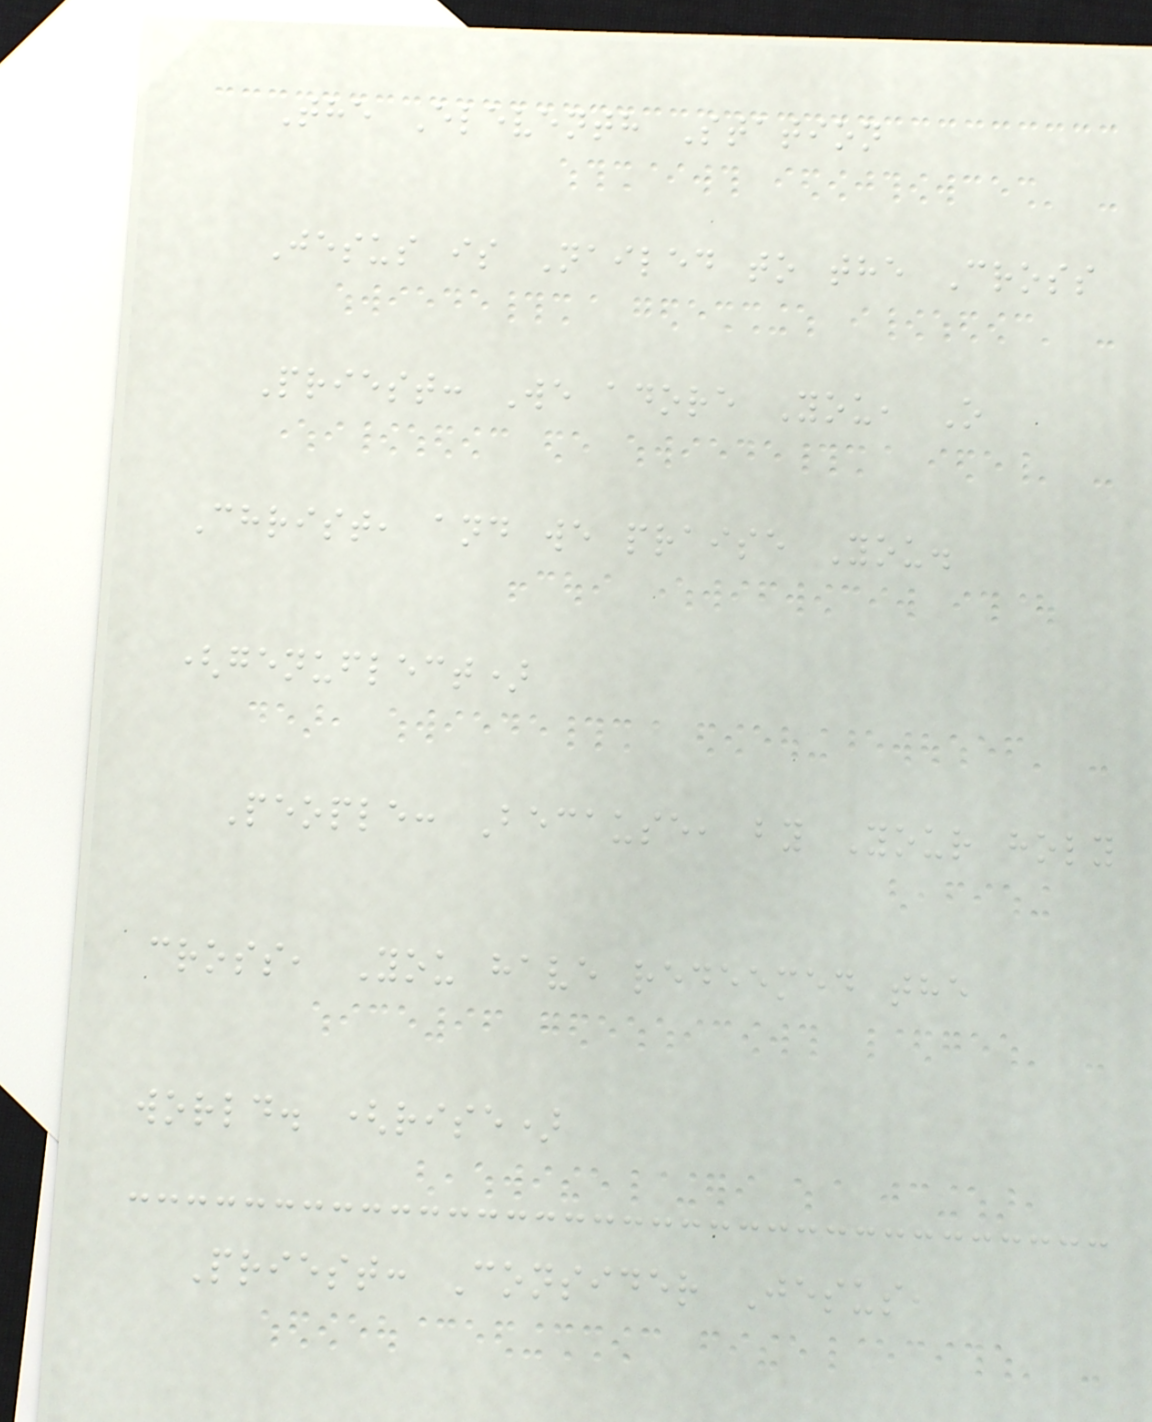The Eleventh Station
Jesus is Nailed to the Cross
Priest: We adore You, O
Christ, and we praise You.
(genuflect)
People: Because, by Your holy
cross, You have redeemed the
world. (rise)
Priest: Consider Jesus,
